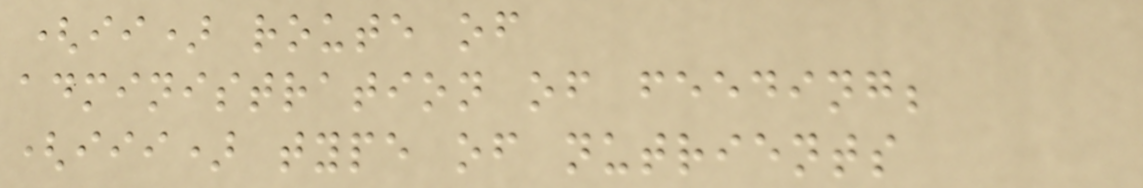(ii) route of
administration of feeding;
(iii) type of nutrients
